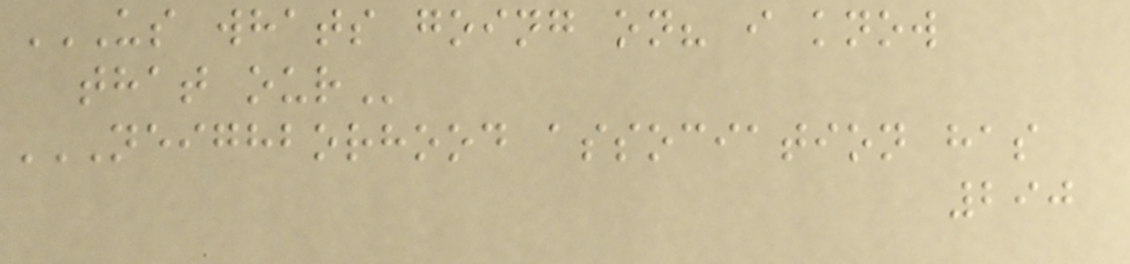US WHATS GOING ON? I KNOW
THAT OUR
NEIGHBORHOOD ASSOCIATION HAS
290
